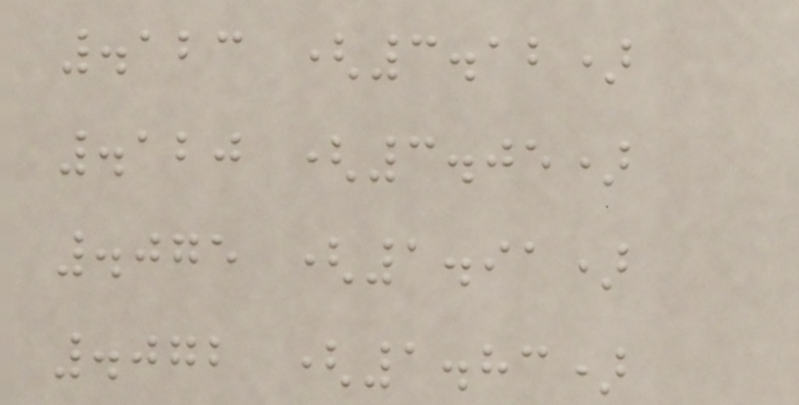.123 (3.12)
.120 (3.05)
.075 (1.91)
.072 (1.83)
